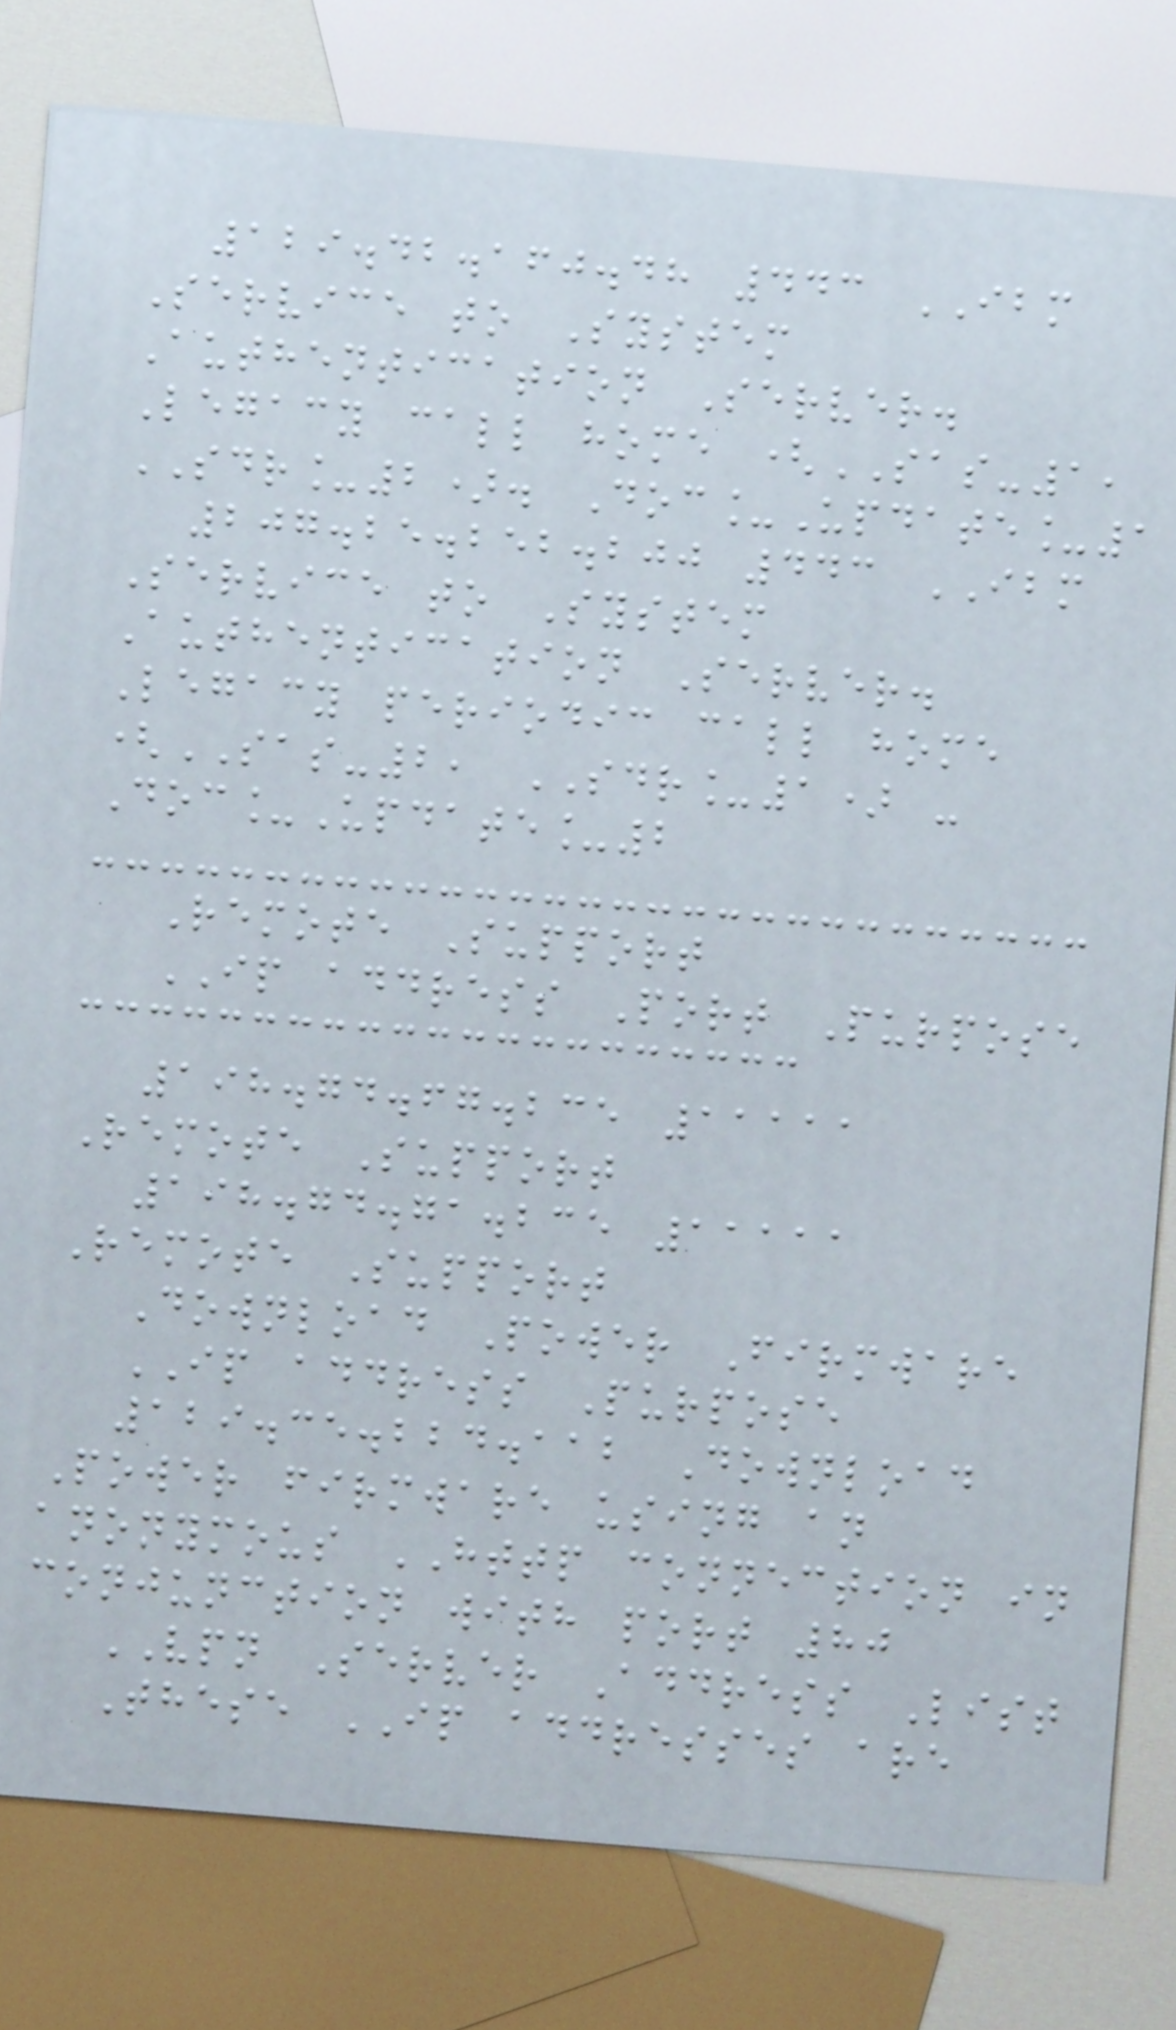129.42.160.48 443 IBM
Service to System
Authentication Server.
Legacy call home (SAS-1,
SDR_2). Doc_Update_1
207.25.252.200 443 IBM
Service to System
Authentication Server.
Legacy periodic call home
(SAS-2, SDR_1) -
Doc_Update_2
Remote Support
IP address Port Purpose
198.74.67.235 11111
Remote Support
198.74.71.235 11111
Remote Support
Download Power Firmware
IP address Purpose
129.35.224.112 Download
Power firmware using an
anonymous HTTP connection in
conjunction with port 80
VPN Server Address List
These IP addresses are
